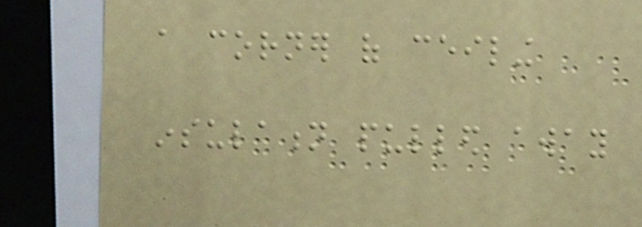a corner of ceiling
insulation pulled away
